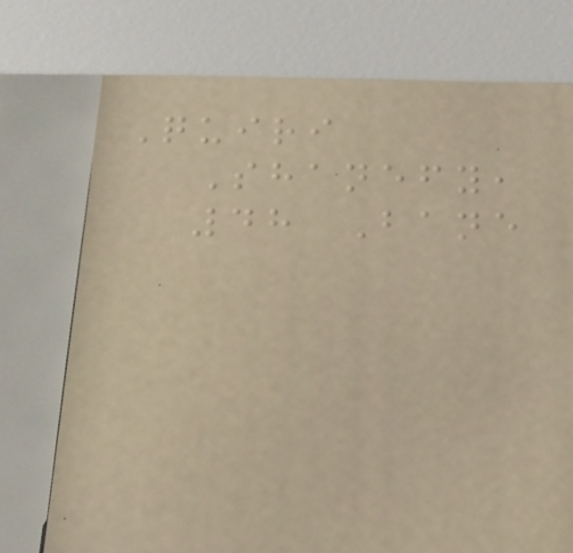Quiri
Shanefy,
48 Bane
